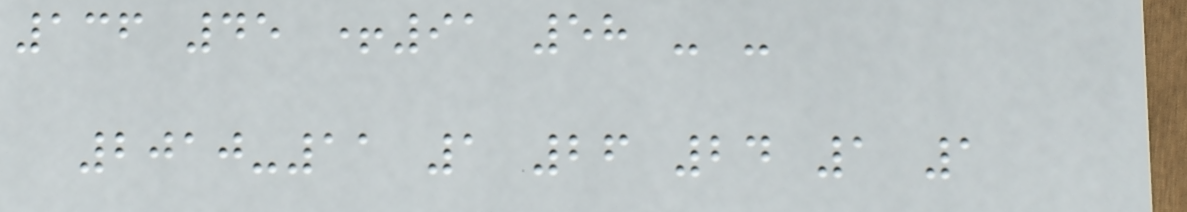136 45 +91 58 - -
2010-11 1 26 24 1 1
